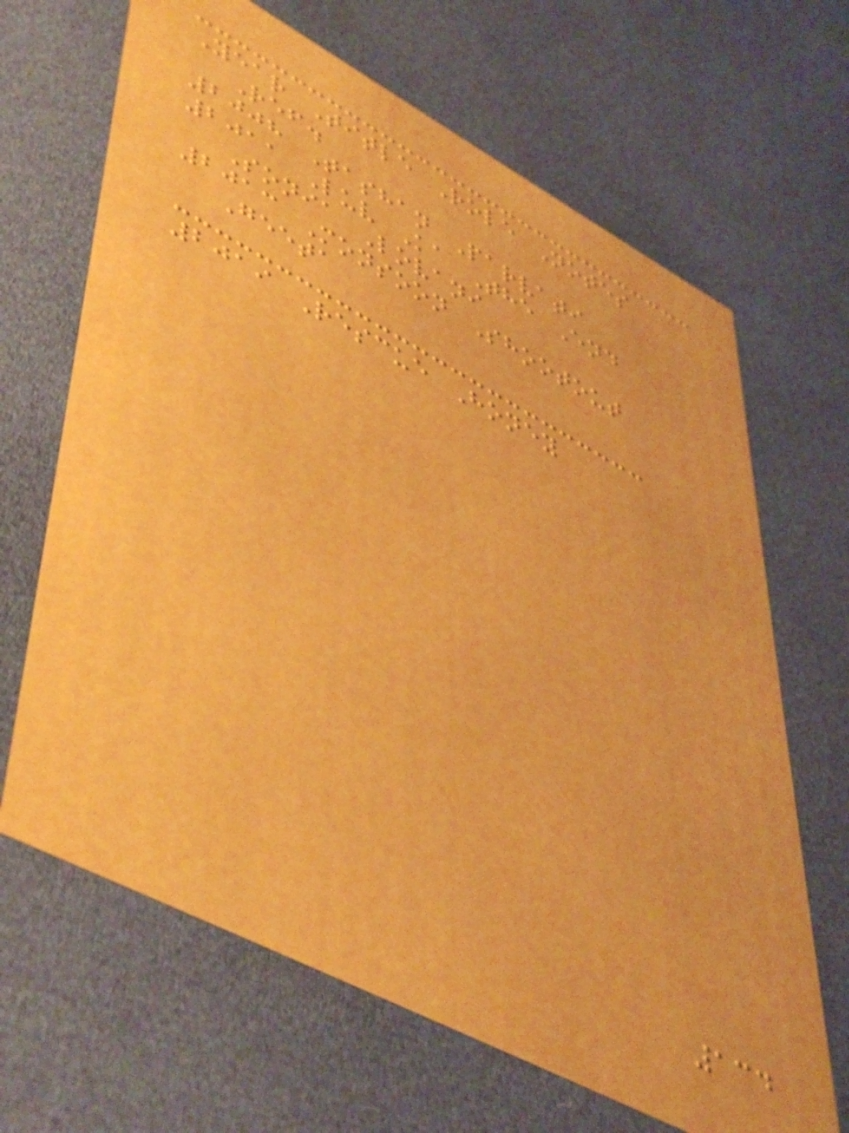Year Title Role Notes
Ref.
2008 Tashan Parvati
2011 Luv Ka The End
Sonia Lovani
2013 Monsoon Shootout
Geeta
2019 Rescue Honey
134
